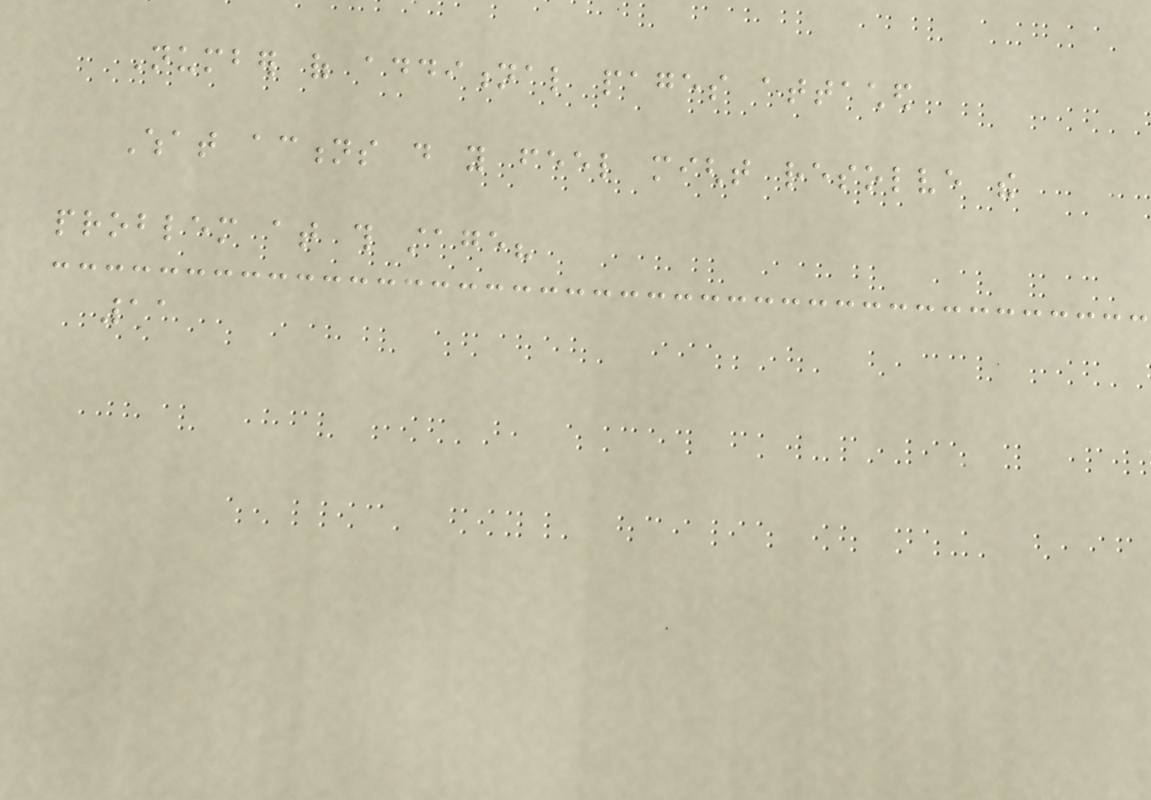Number of additional pages attached
What actions do you feel might resolve the
problem at this stage?
11
